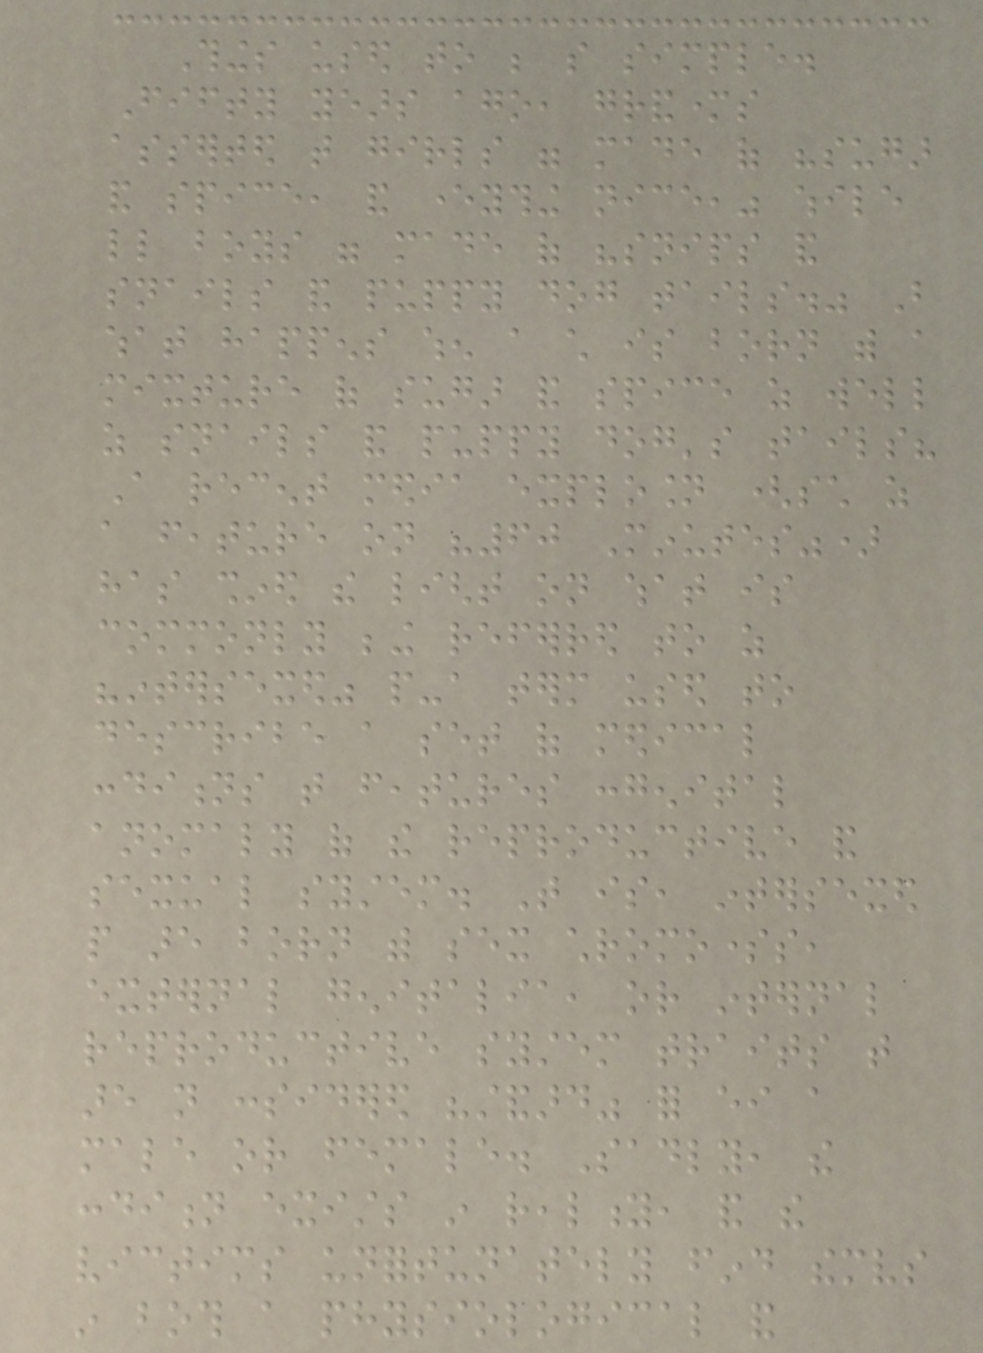Things used to be so simple.
Fifty years ago, grandmothers
asserted that girls were made of "sugar
and spice, and everything nice," while
little boys were made of "snips and
snails and puppy dog tails." But
what happens when a child is born with a
mixture of sugar and spice as well
as snails and puppy dog's tails?
A recent media explosion (such as
a feature on "60 Minutes")
has shined the light on what is
commonly being referred to as
"intersexed" people-a term used to
describe a set of medical
conditions that features congenital
anomaly of the reproductive and
sexual system. That is, intersexed
people are born with sex chromosomes,
external genitalia, or internal
reproductive system traits that
are not considered "standard" for either a
male or female. Sadly, the
condition exists in reality, and the
victims unfortunately find themselves
in both a physiological and
